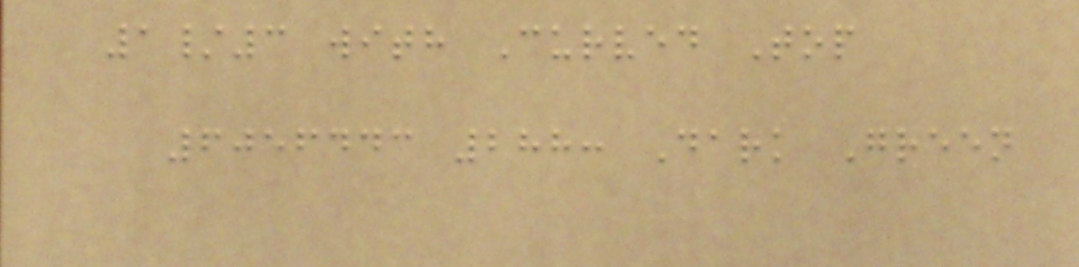1/3 with Curved Top
6056443 288: Dark Green
